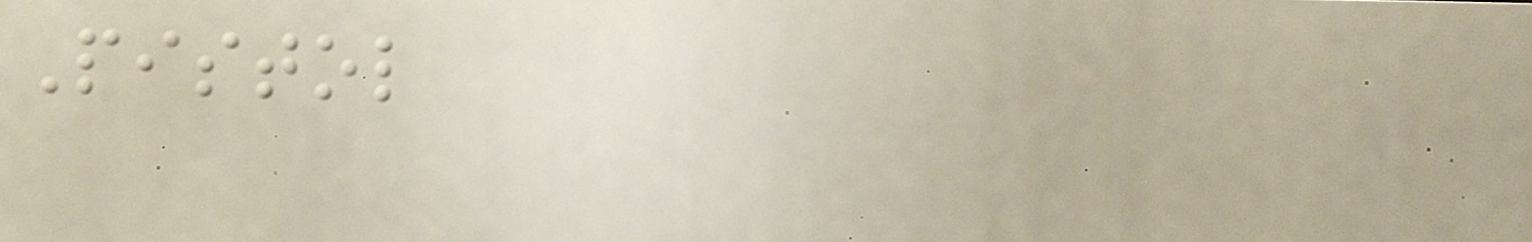Pistol
